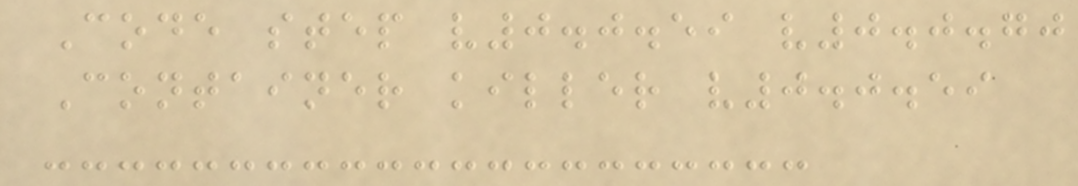Code step v0.0.59 v0.0.70
Container killer v0.0.59
